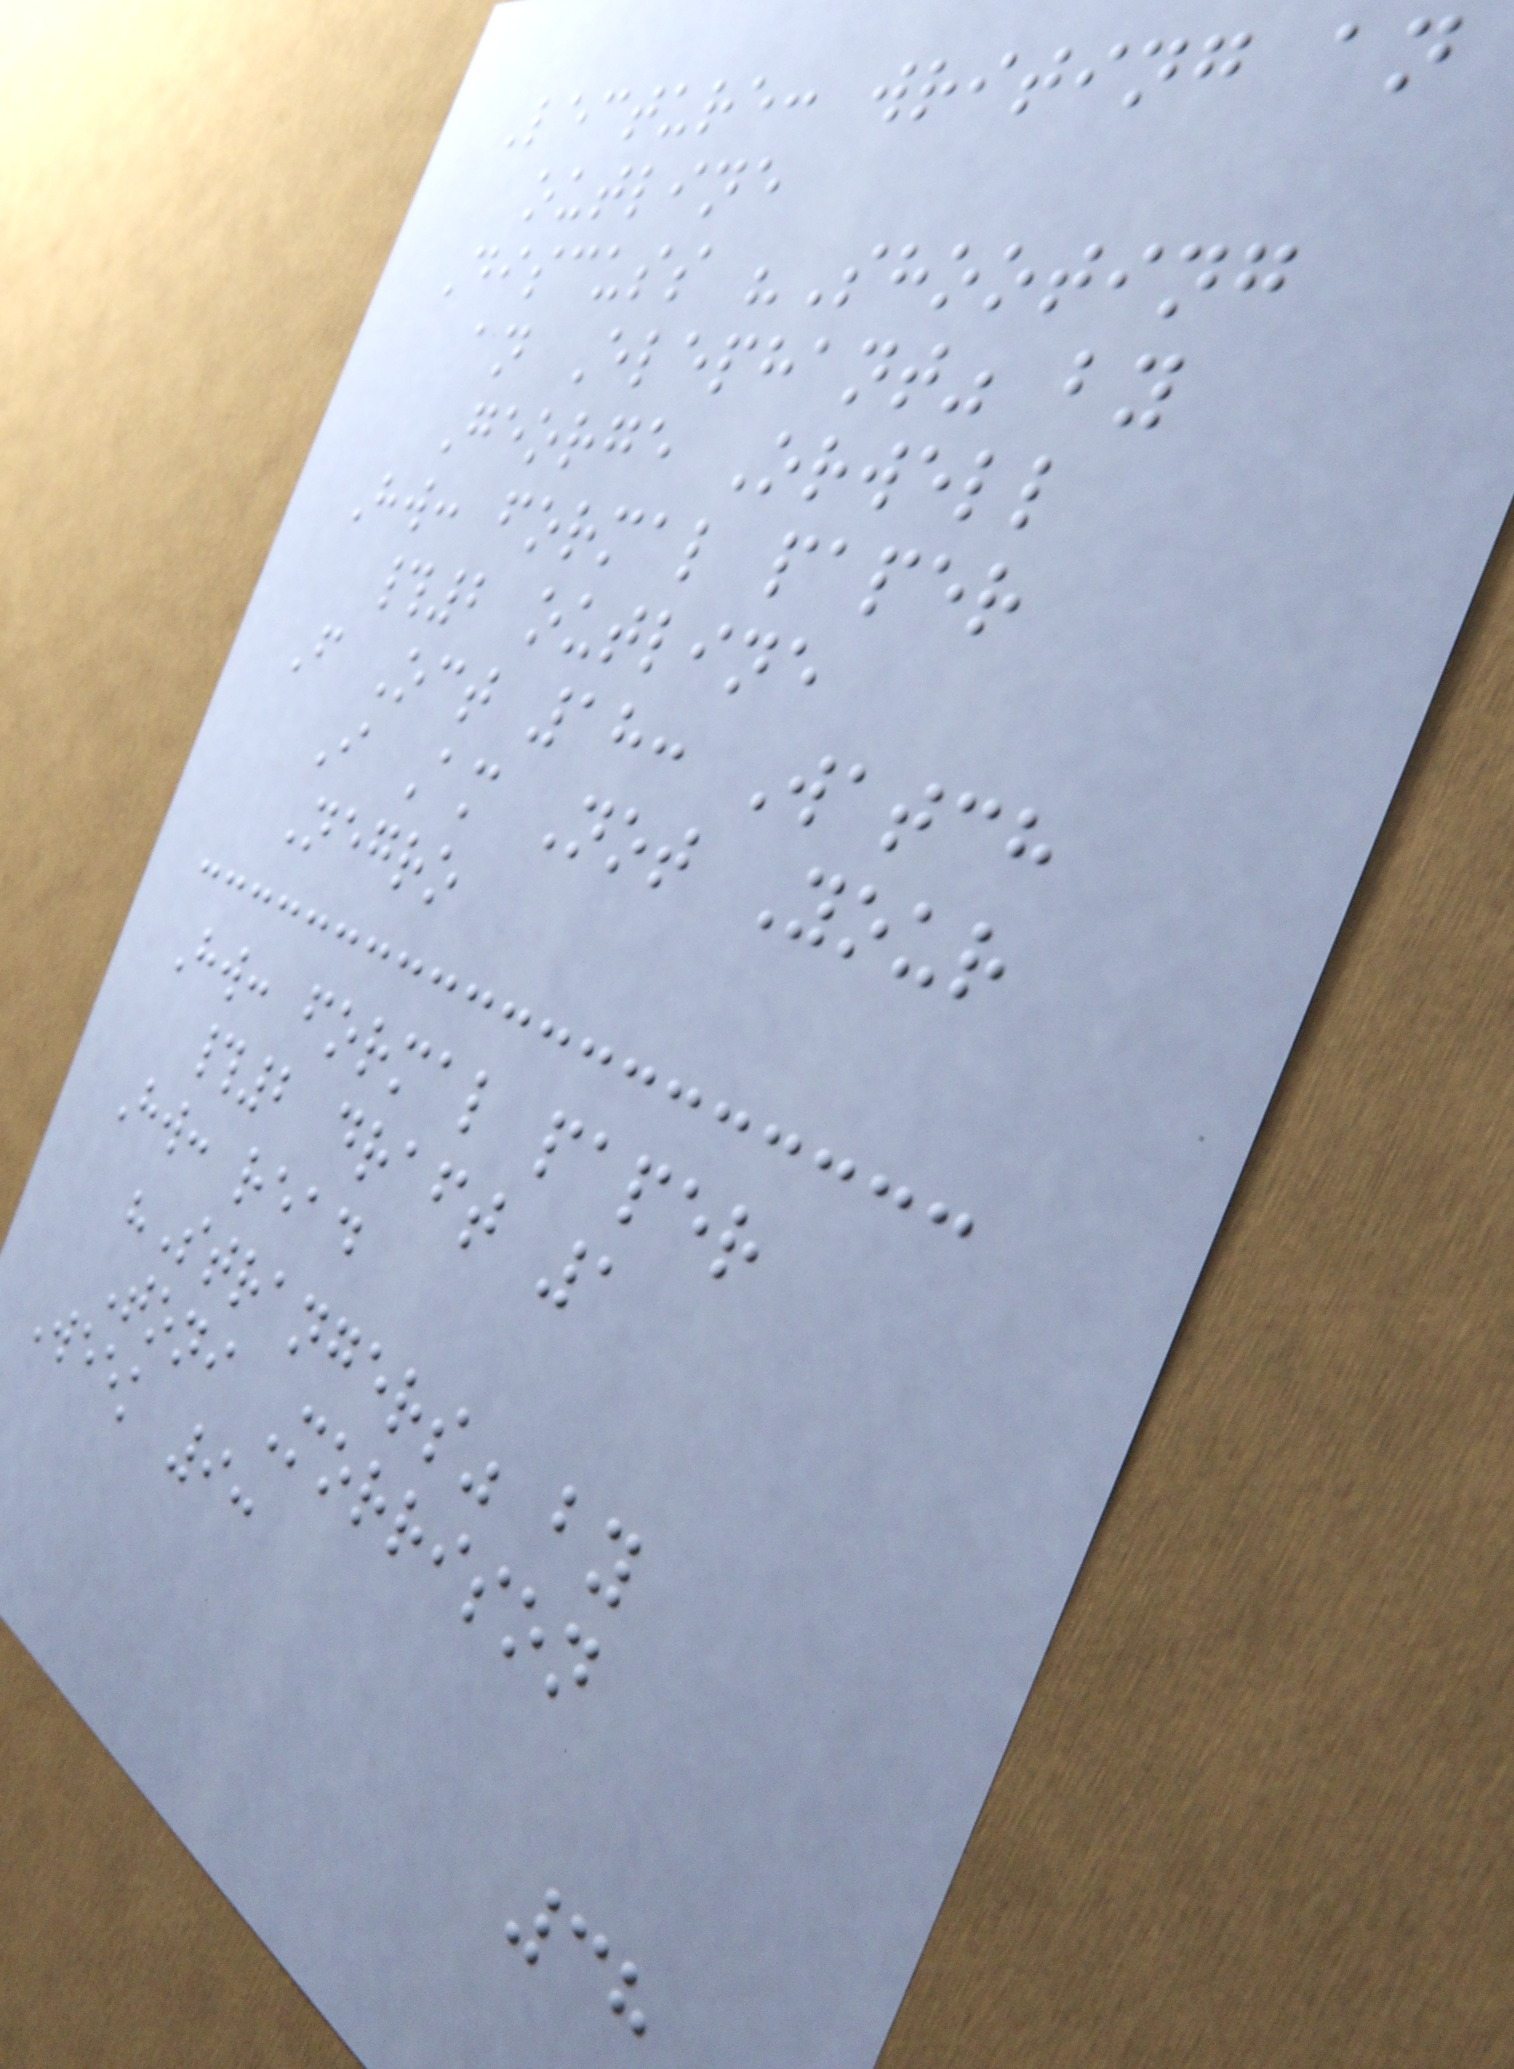Lecture: writing an
outline
Discuss "Shooting
an Elephant" by
George Orwell
Hw: formal paper
#2 outline
F Oct 18: Watch
I Am Not Your
Negro
Hw: formal paper
#2 draft 1
Hw: read
"Strangers" by
Toni Morrison
Week 9:
38
